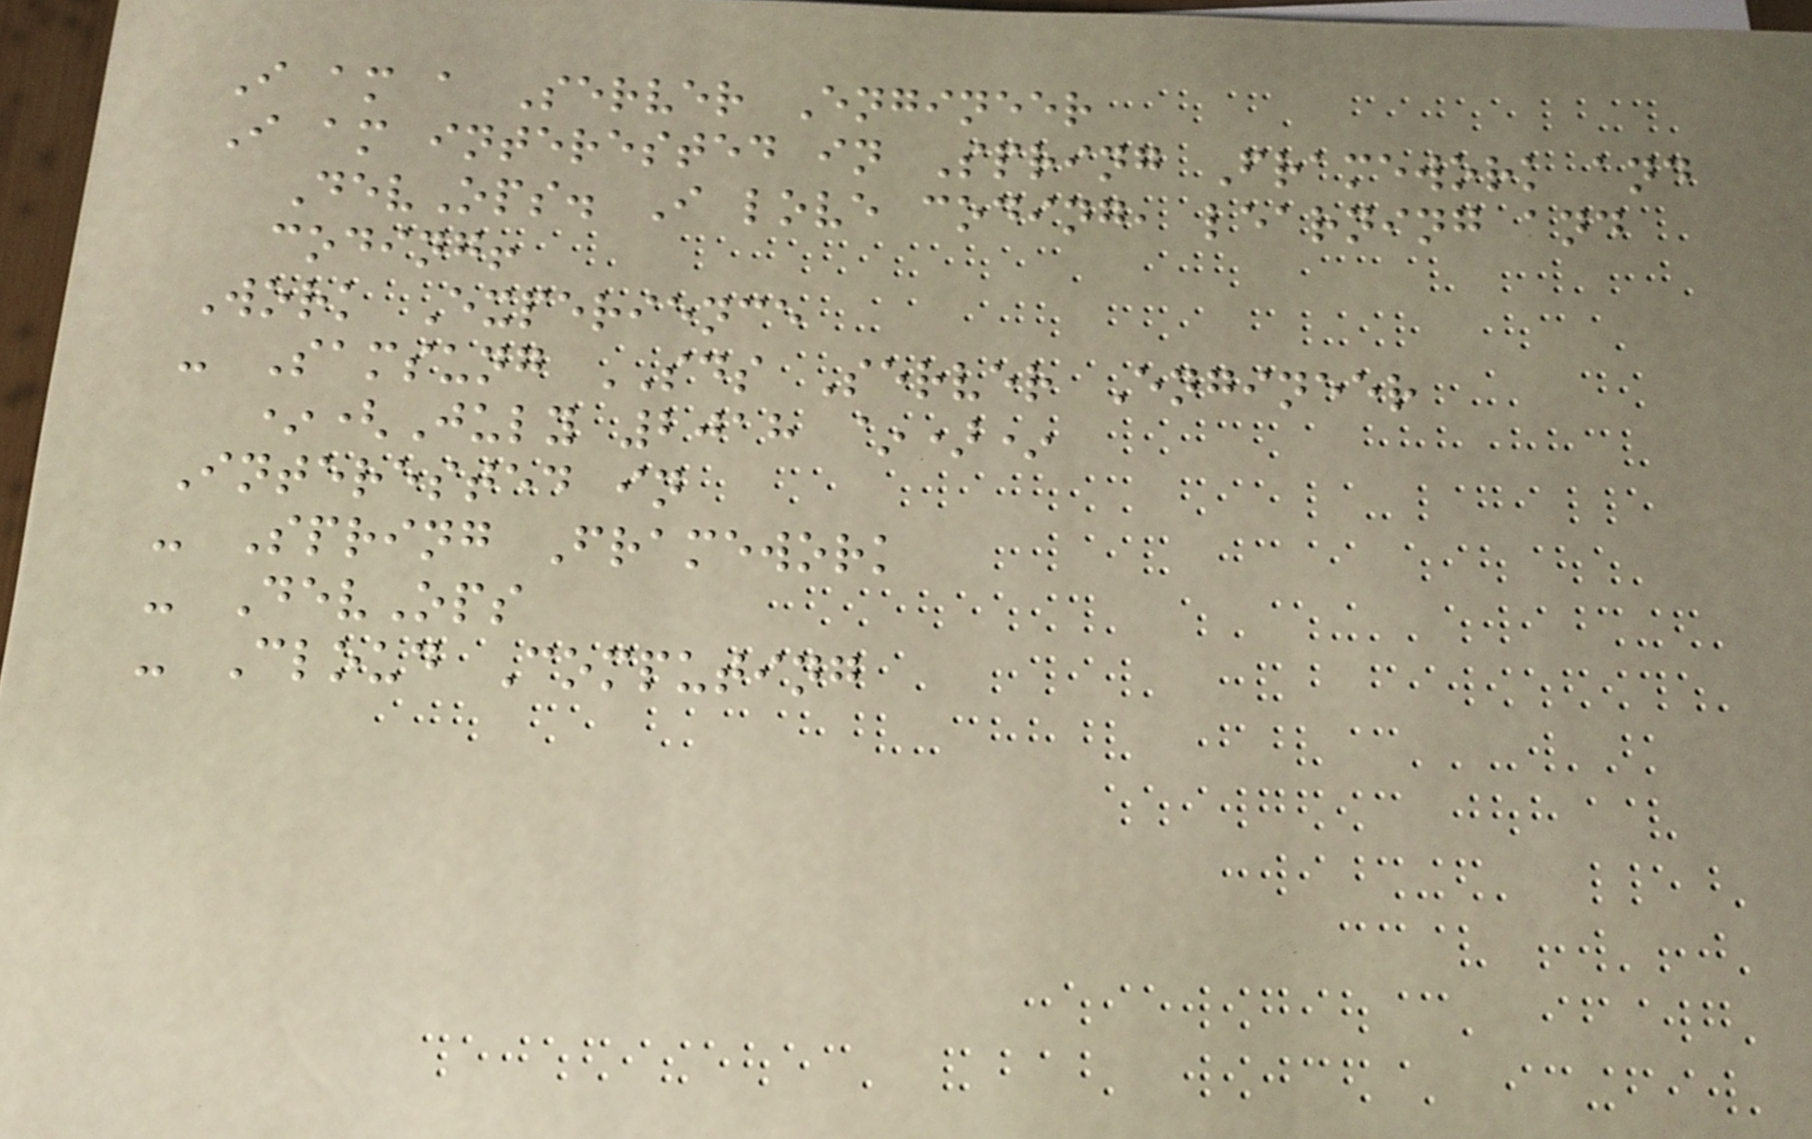I am a Server Engineer
I am interested in Spring Framework and
DevOps. I love coding, learning and
coding!
Work Experience
- Samsung SDS Server Engineer
*(July 2018 ~)*
Interested in
- Spring Framework
- DevOps
- Cloud Computing
